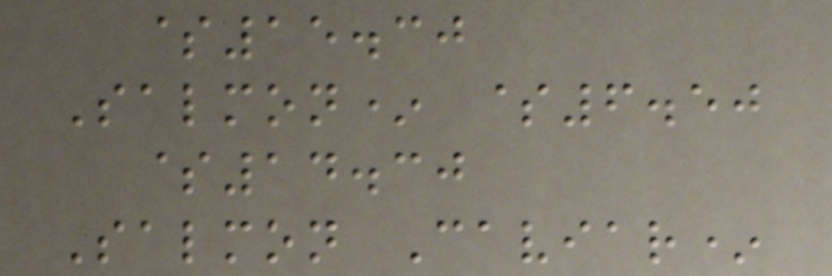$15.30
Salmon* $6.50
$14.30
Salmon Caviar*
